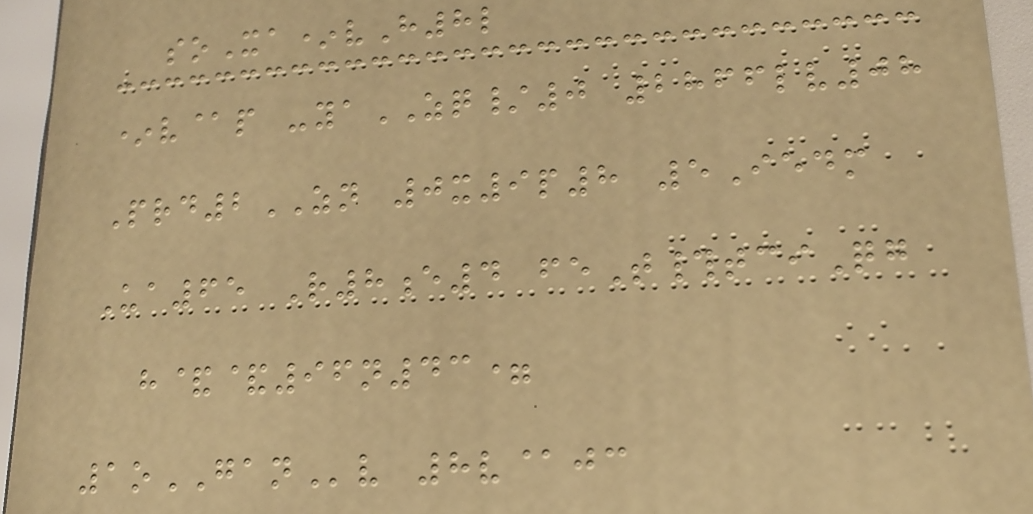soXa*vH8l
*v@p -yaZQ/0 2866lv08
Prd2ZN 0x9p8 5Iedm
Ua65 R8e4 feT#tciQg
h&&96n43=
1oGANv 8v@jc
